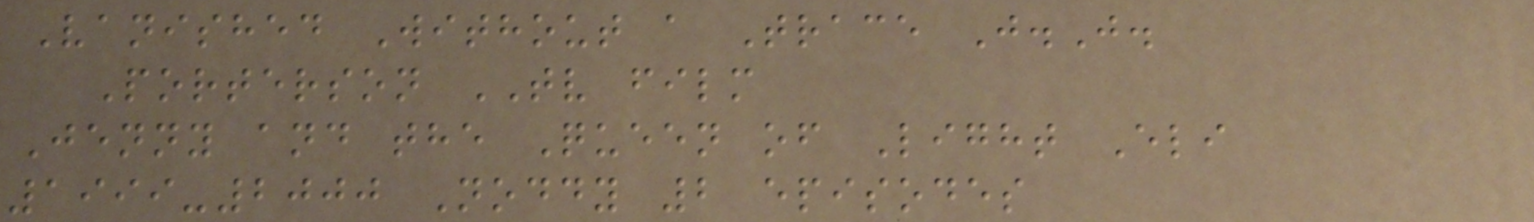Vanished Without a Trace J.J.
Porterson TV film
Jenny and the Queen of Light Eli
1999-2000 Noddy 2 episodes
